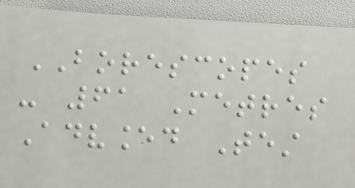BORESCOPES
- 61 Metres
Advanced Test
